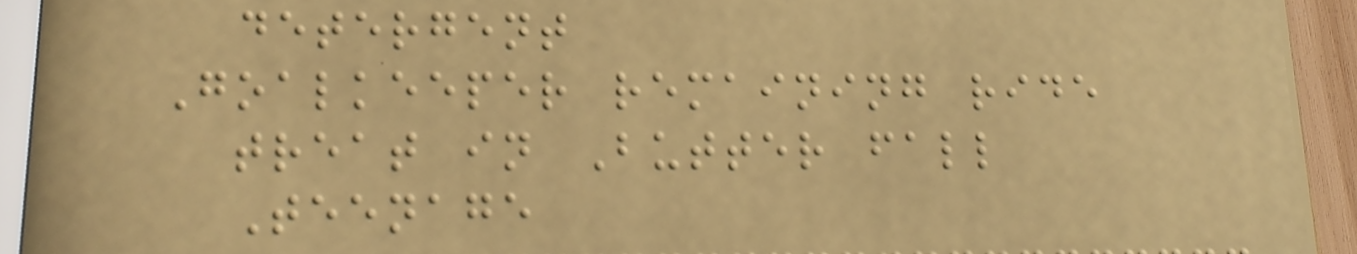detergent
Goalkeeper remaining ride
treat in Butter fall
Teenage
